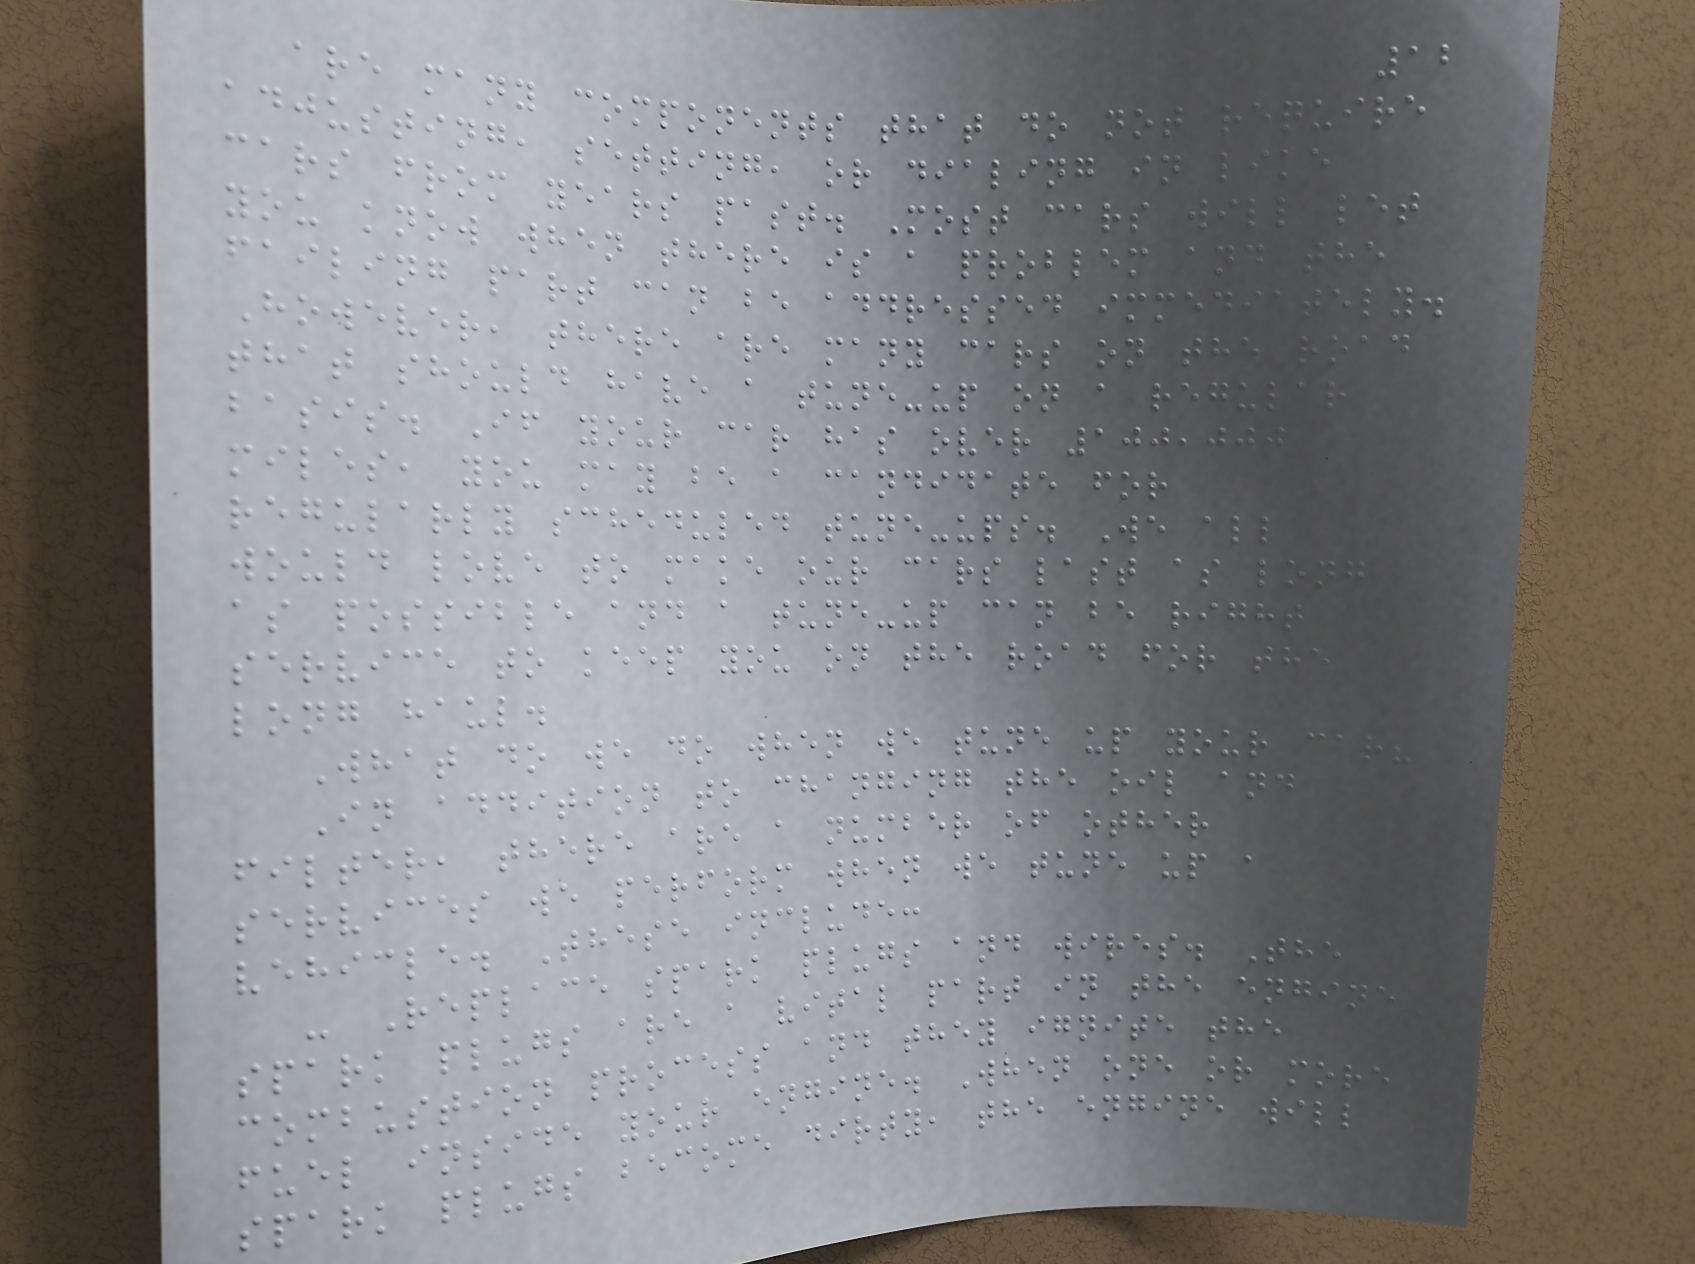12
are many components that do not require
adjusting, setting, or dialing in like
cars from years past. Most cars will let
you know when there is a problem and the
failing part can be addressed immediately.
However, there are many cars on the road
that should have a tune-up on a regular
basis. If your car has over 100,000
miles, you may be a candidate for
regularly scheduled tune-ups. We all
would love to make our cars last as long
as possible and a tune-up can be right
service to keep you on the road for the
long haul.
What do we do when we tune up your car?
In addition to changing the oil and
filter, there are a number of other
services we perform when we tune up a
vehicle. These include:
- Replace spark plugs and wires. The
spark plugs are a vital part in the engine
combustion process and they ignite the
fuel inside your engine. When one or more
spark plugs become dirty, the engine will
